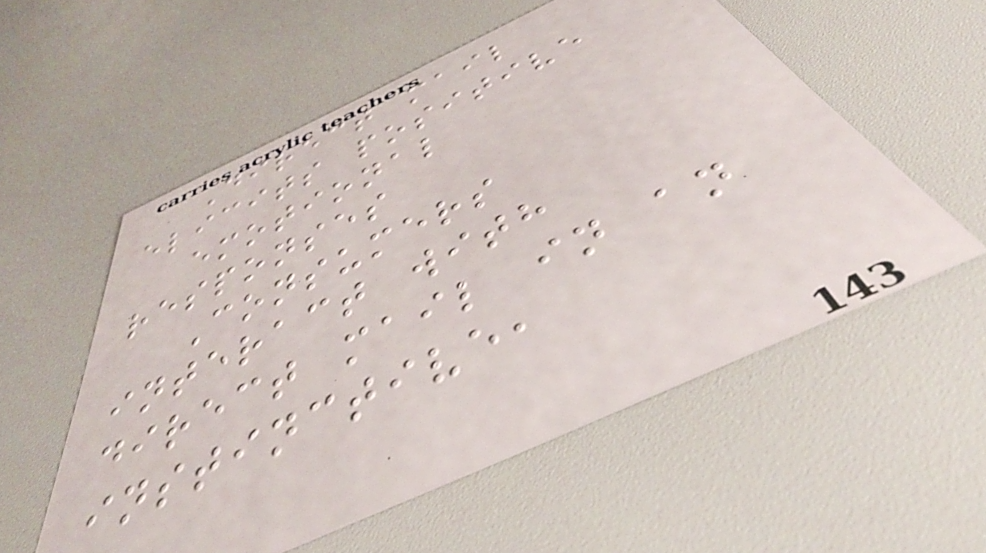Direct mail
elicits positive
emotional
responses
Consumers
interact with
direct mail in an
instinctive,
